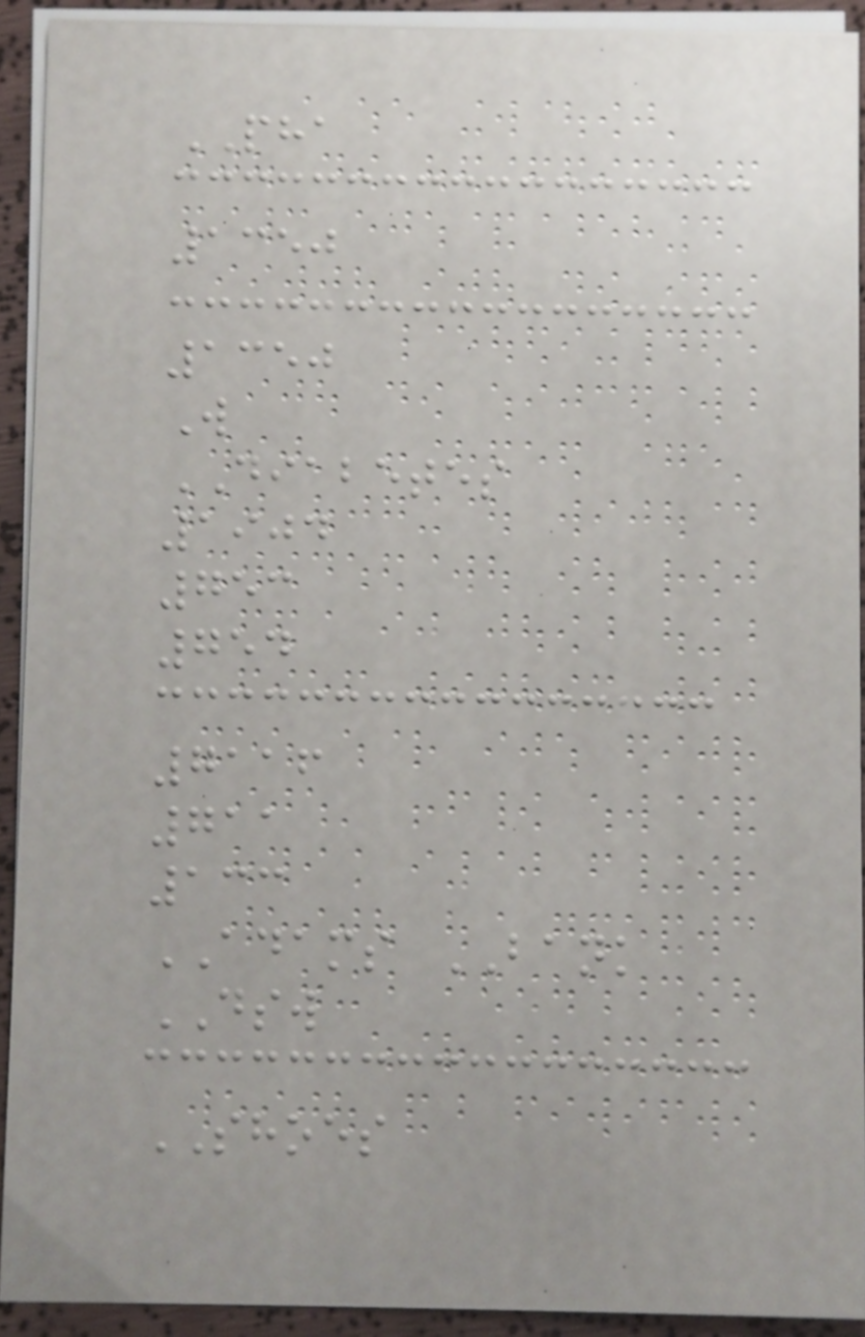PHA
1350
1350
W
DIABETES
1904
753
754
7116
711
133
ADAMS BANK
DSW
SHOES
